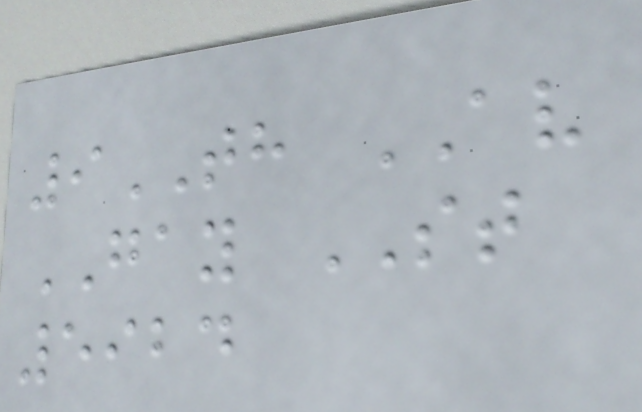9TH AV
GAY ST
5924
